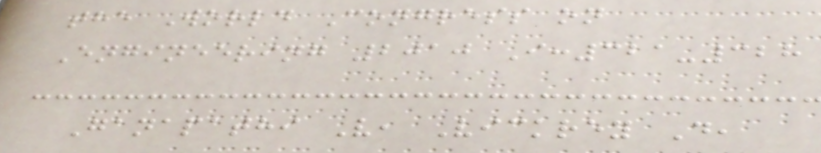the World Congress on
Engineering 2010 I:321-328
Ganapathi V, Vickrey D,
